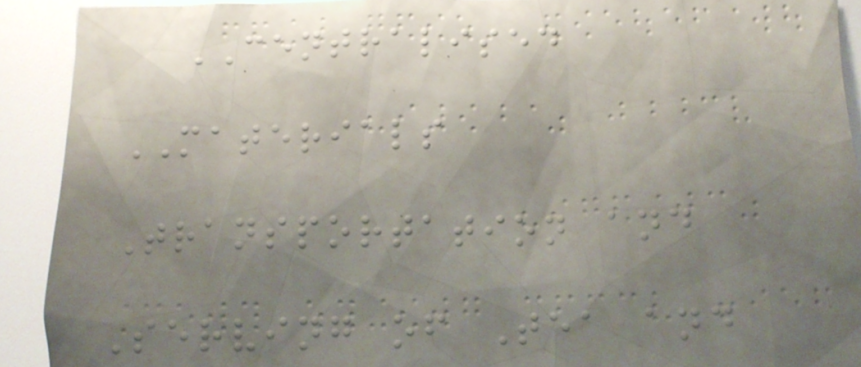CENTRALISED
MATERIALS
Transportation and
Serving of Tea and
